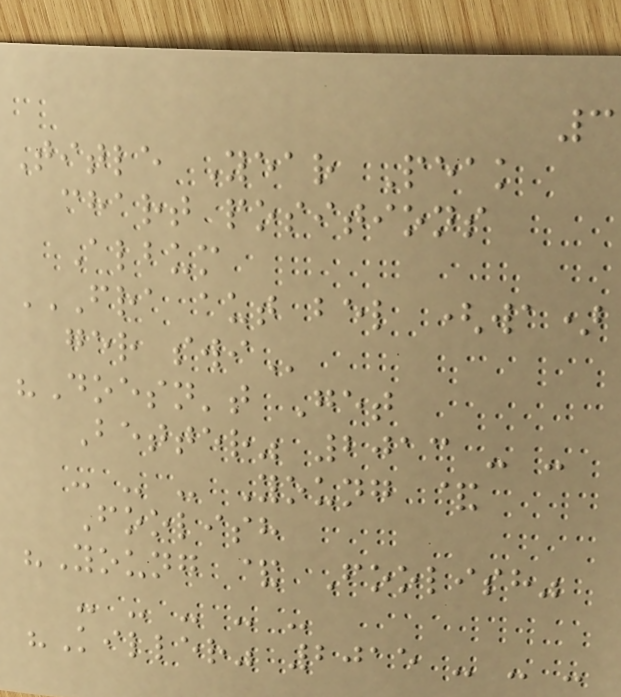3
Title Year Peak
chart positions
Album
FRA AUT BEL (WA)
GER SWI
"Doesn't Get
Better" 2013 - -
- - - Young &
Foolish
"Young & Foolish"
- - - - -
"Killer" 2015 - - -
